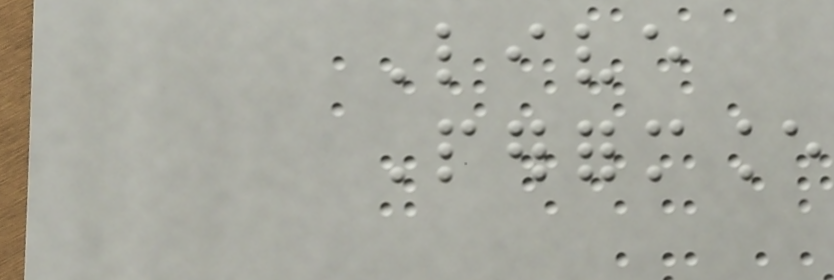Live
Performance
